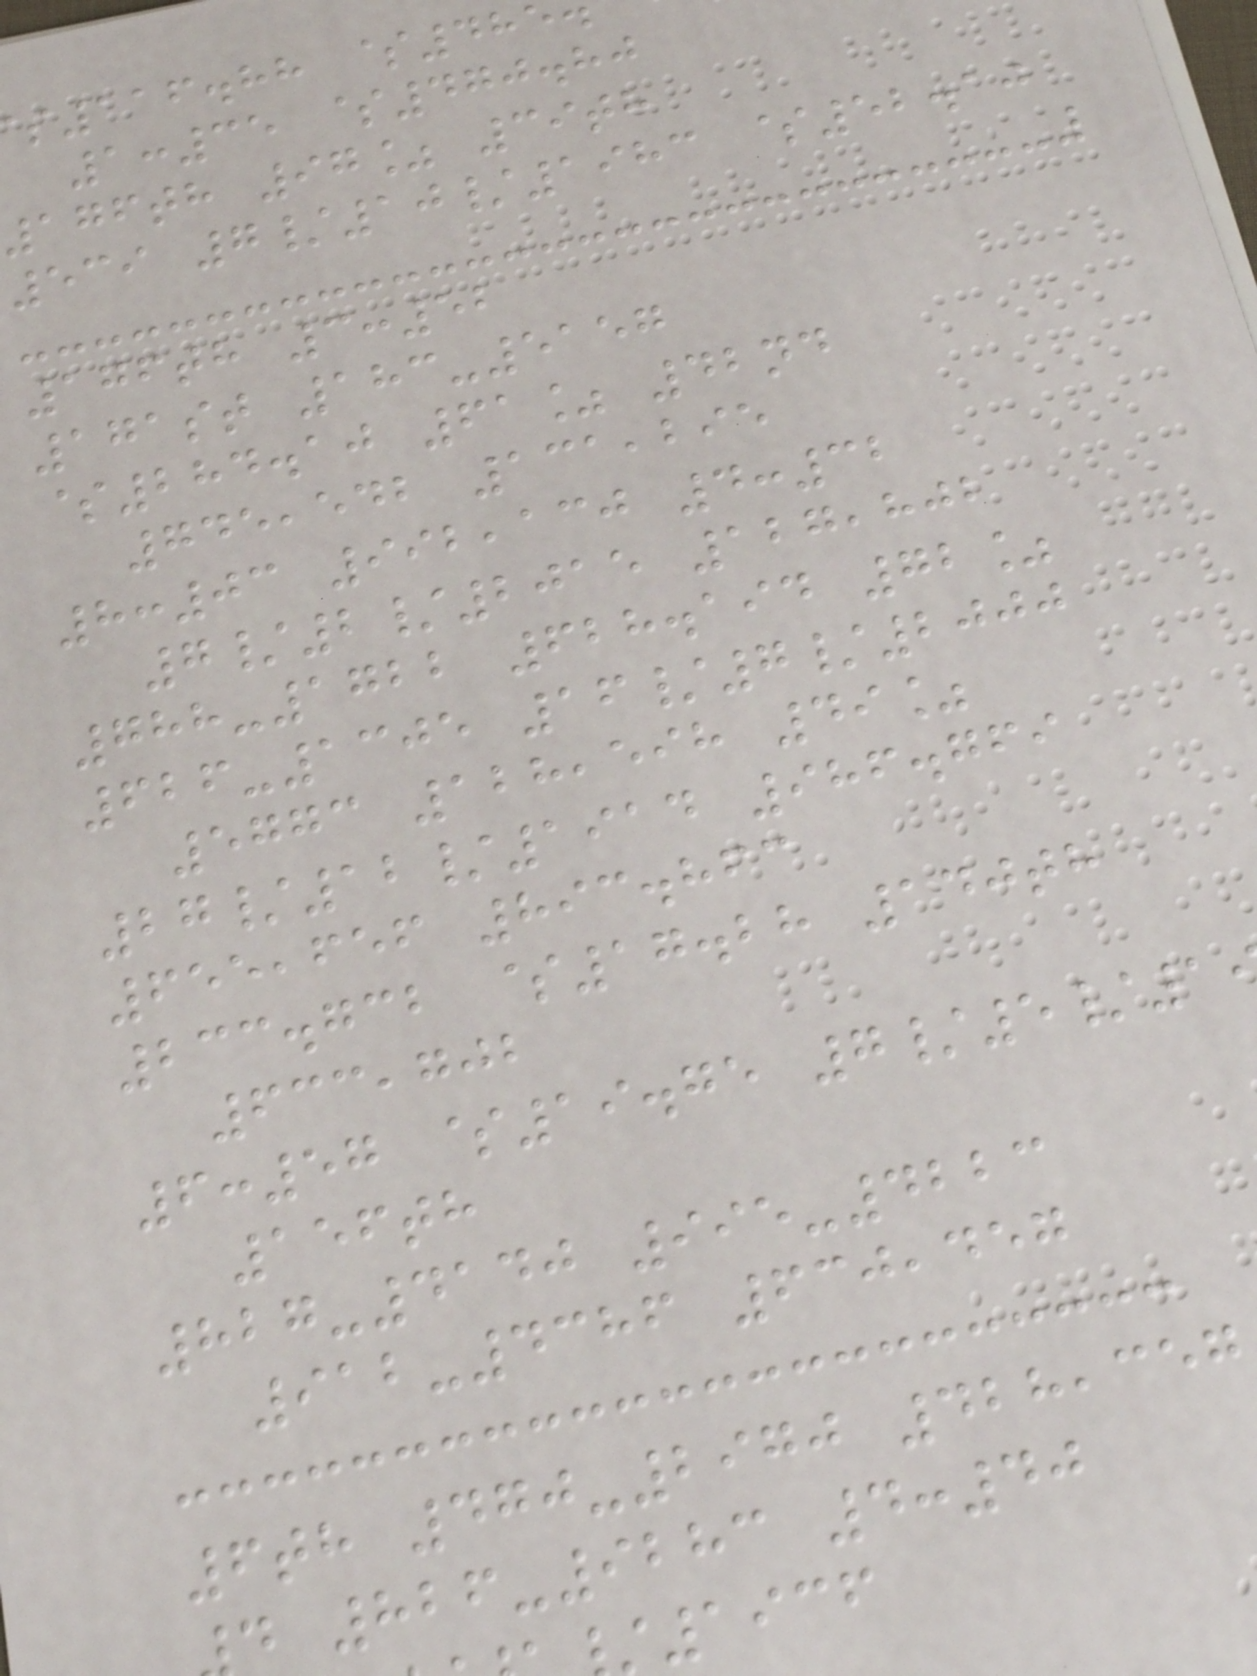116.88 $48
1:35 $470.80
176th 97% 39th
539 7/10/1983 $52.10
176th 3:52
171st 183-5157
$284.10 61% 42nd
745,542 131,295
8:03 992,130 4:32
7/2/2015 127,802
788-1722 628.194 72%
626-1305 16/7/2000
5773 128,598 49%
27/12/1914 986.769
655,656 893.863
233.732 $17.28 140th
633,702
6:57 $19.75 7/5/1
156th
827-4140 995-4223
912-4386 630,457
6th 470-2970 428,357
d 826-9283 4:40
1936
